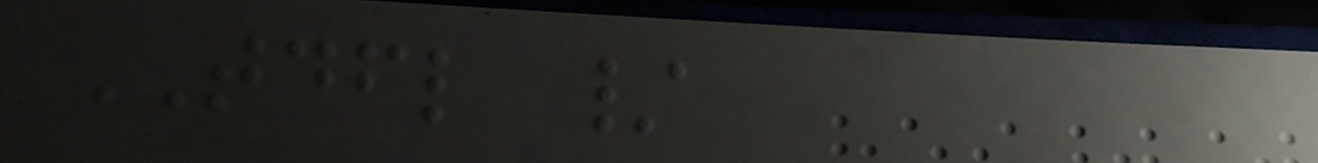TDFL /
